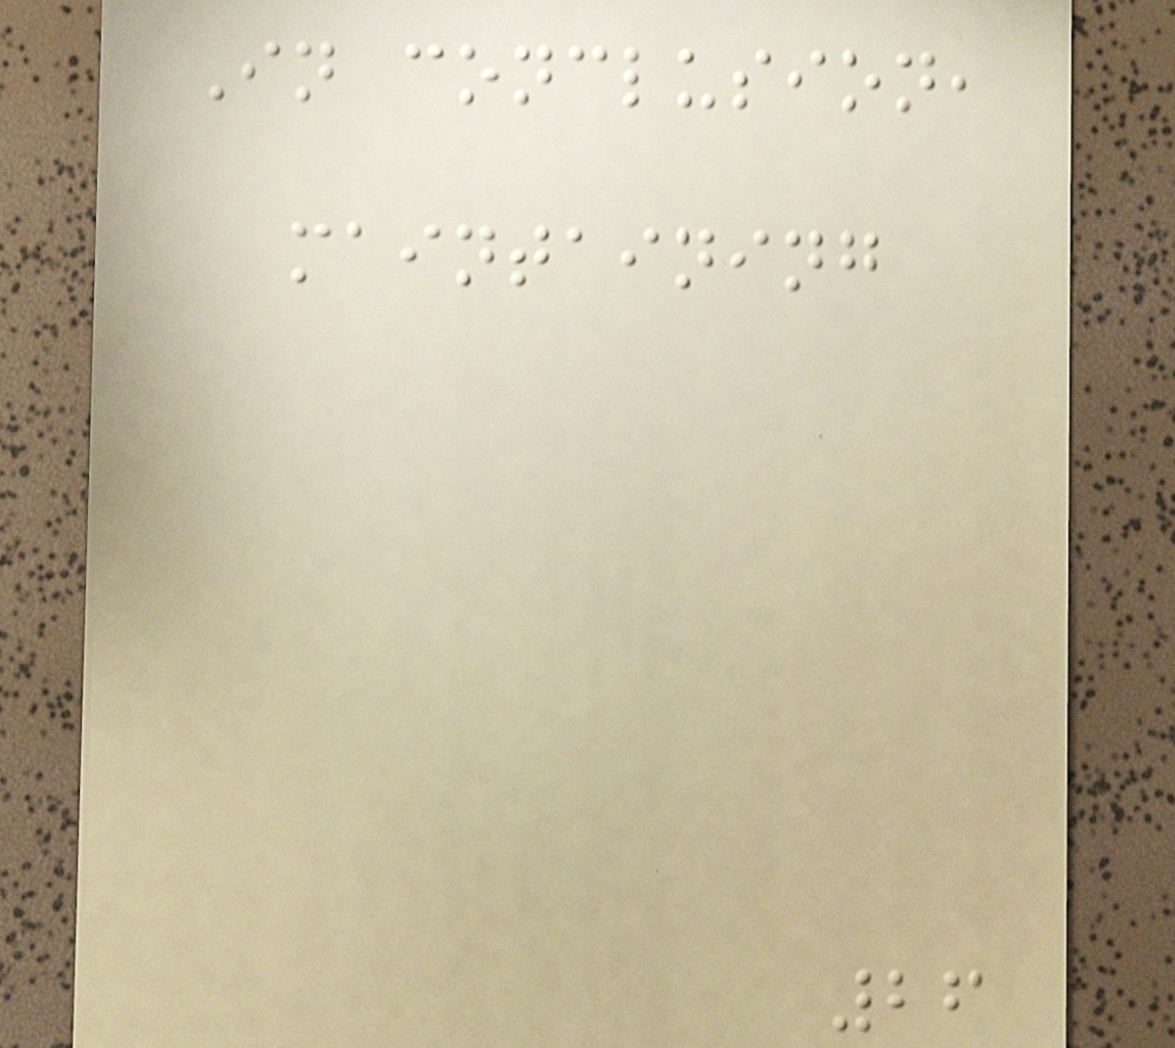In conclusion,
maintaining
26
